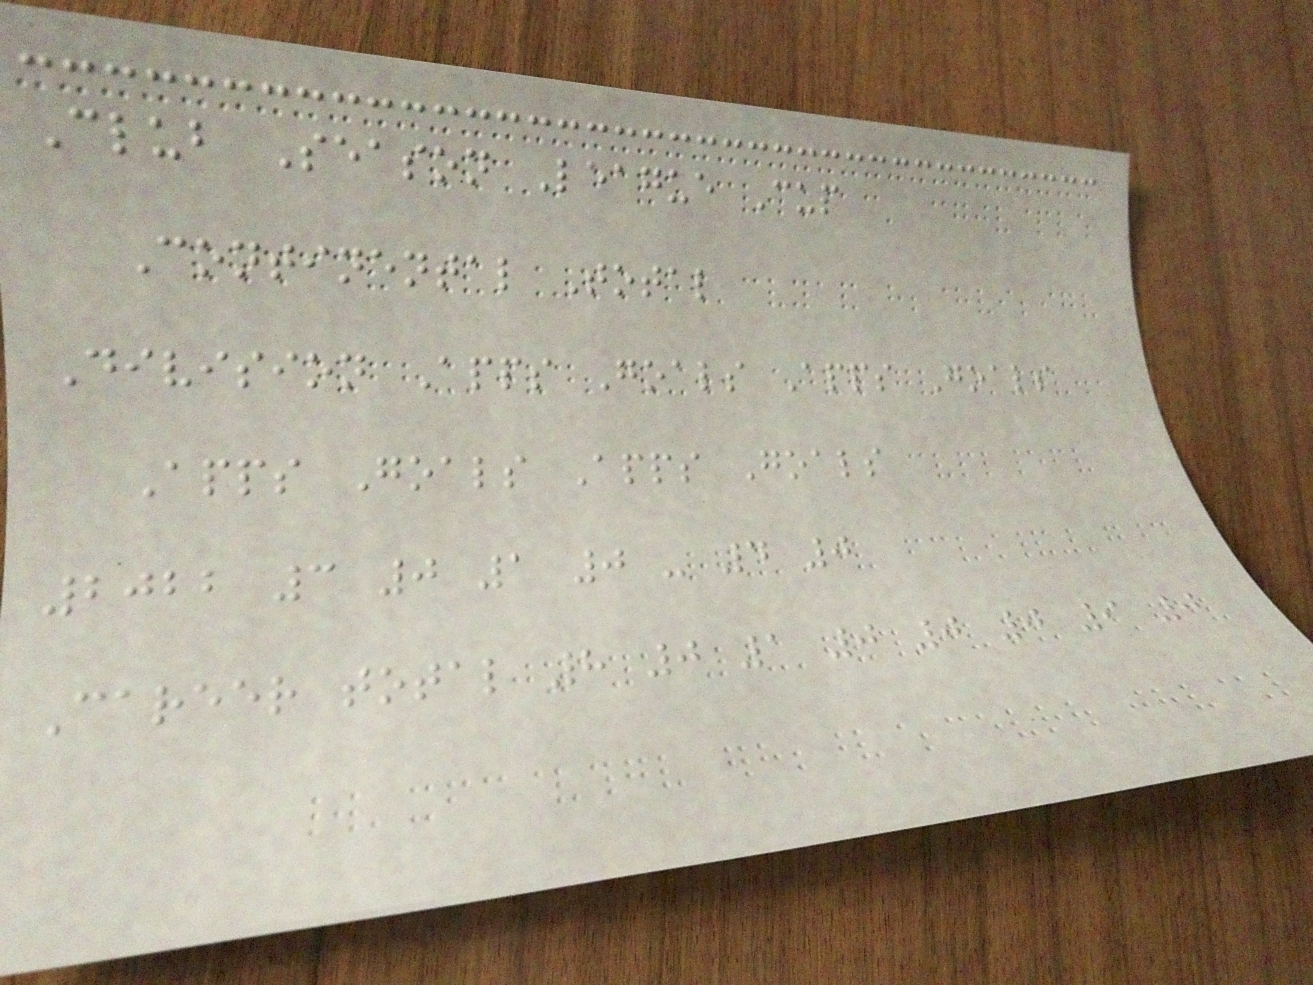Club Season League Cup
Continental Total
Division Apps Goals Apps Goals
Apps Goals Apps Goals
2022 3 0 1 0 - 4 0
Career total 8 0 1 0 0 0 9 0
